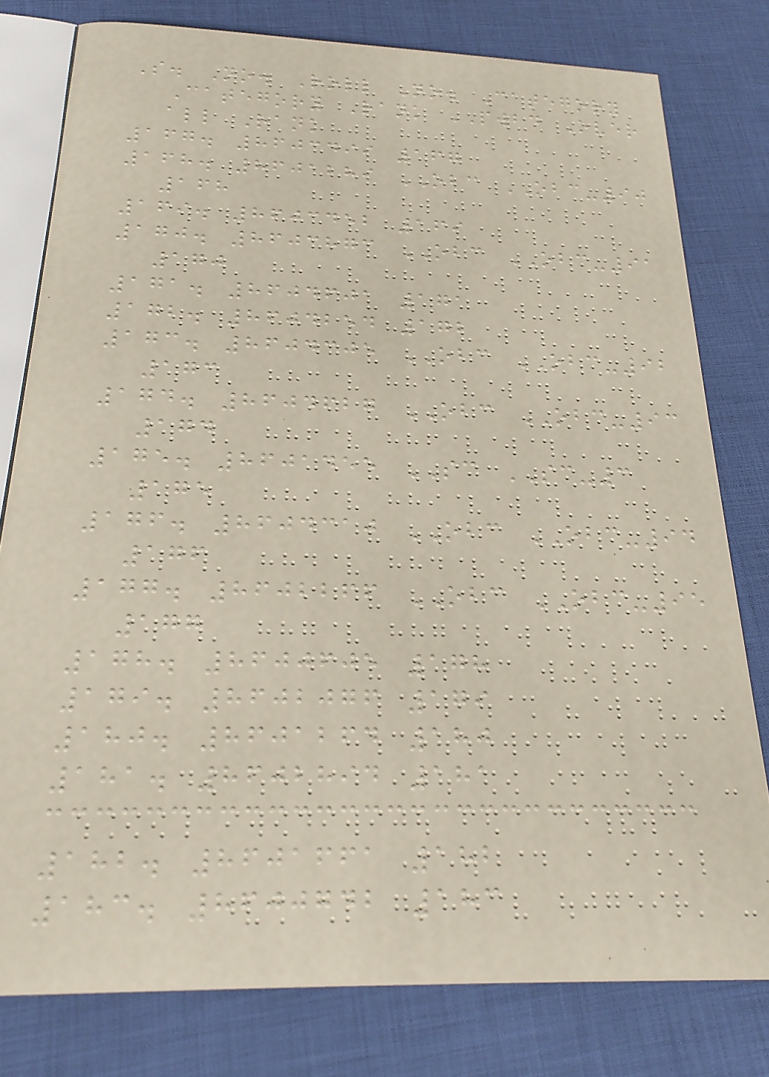S. No. Roll No. Category
Category Rank PWBD Over
all Rank
167. 8603499 167
168. 8601289 OBC OBC-90
168
169. 8603452 169
170. 8603873 OBC OBC-91
170
171. 8604601 171
172. 8604254 172
173. 8604305 OBC OBC-92
173
174. 8604627 OBC OBC-93
174
175. 8601455 SC SC-3
175
176. 8604310 OBC OBC-94
176
177. 8602266 OBC OBC-95
177
178. 8600605 178
179. 8602076 179
180. 8601264 180
181. 8602894 181
182. 8601661 182
183. 8600742 183
